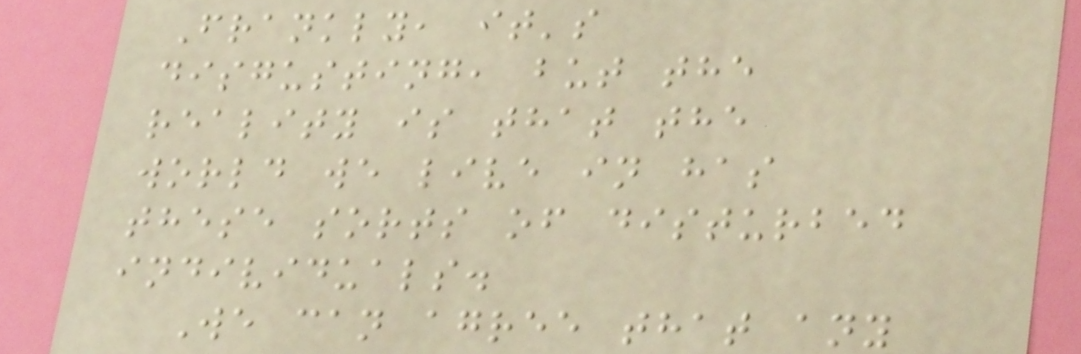Frankly, it's
disgusting, but the
reality is that the
world we live in has
these sorts of disturbed
individuals.
We can agree that any
